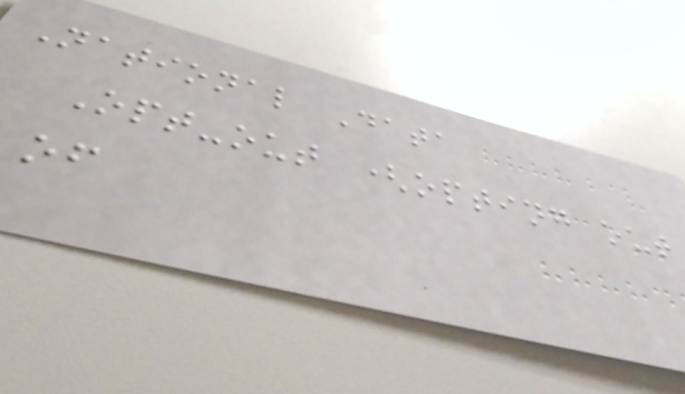National Data
Opt-out (opting out
of
